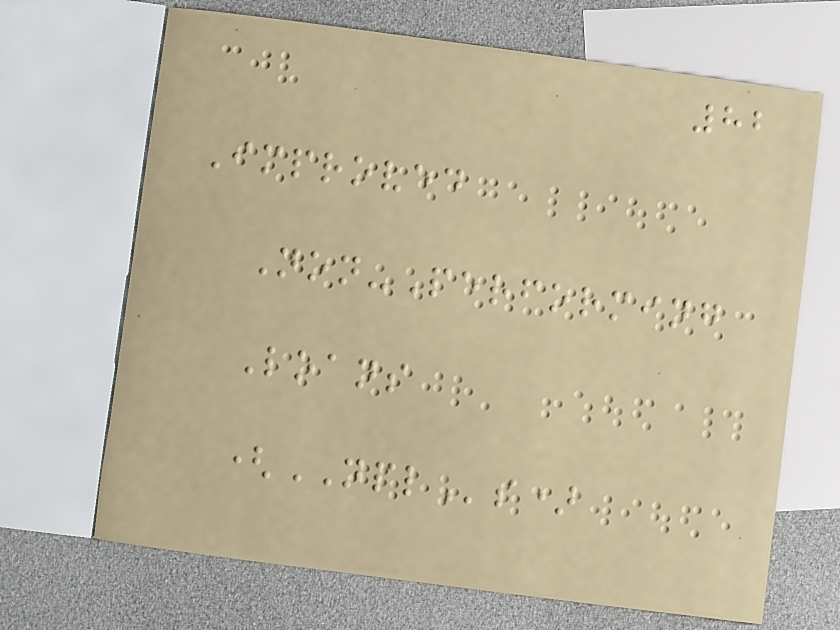82
Improved
Non-Performing
Loans
(NPLs)
